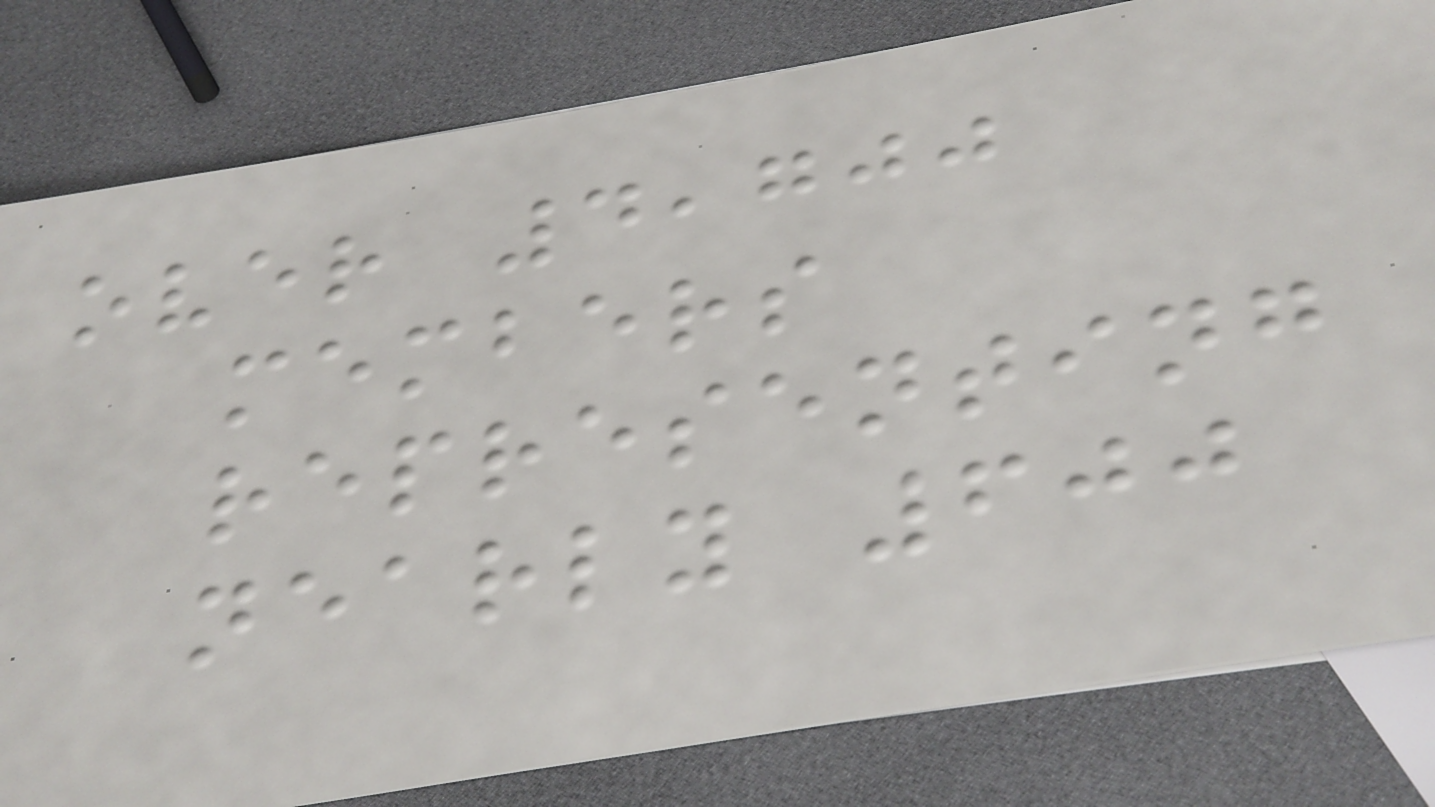over 4,700
members
representing
nearly 600
